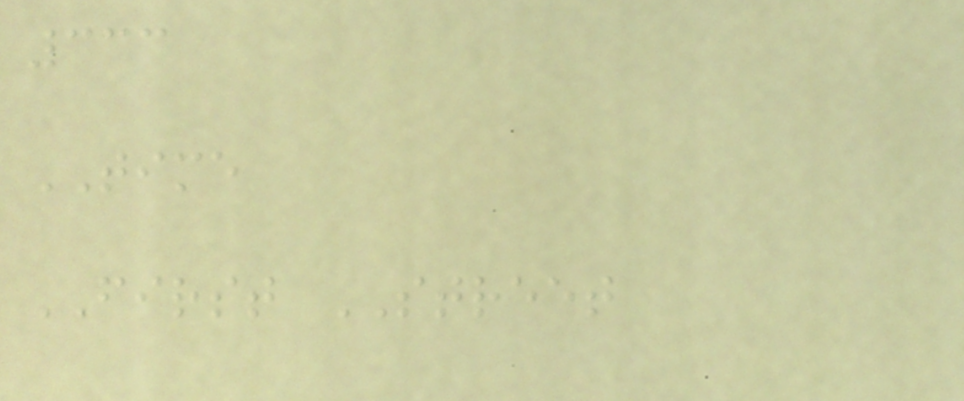333
TIME
FIRST STREET
